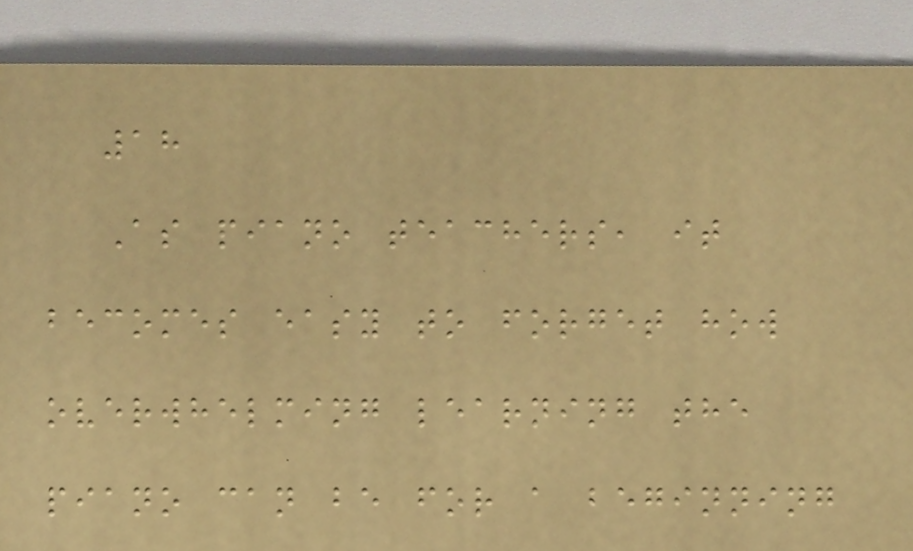18
As piano teachers, it
becomes easy to forget how
overwhelming learning the
piano can be for a beginning
